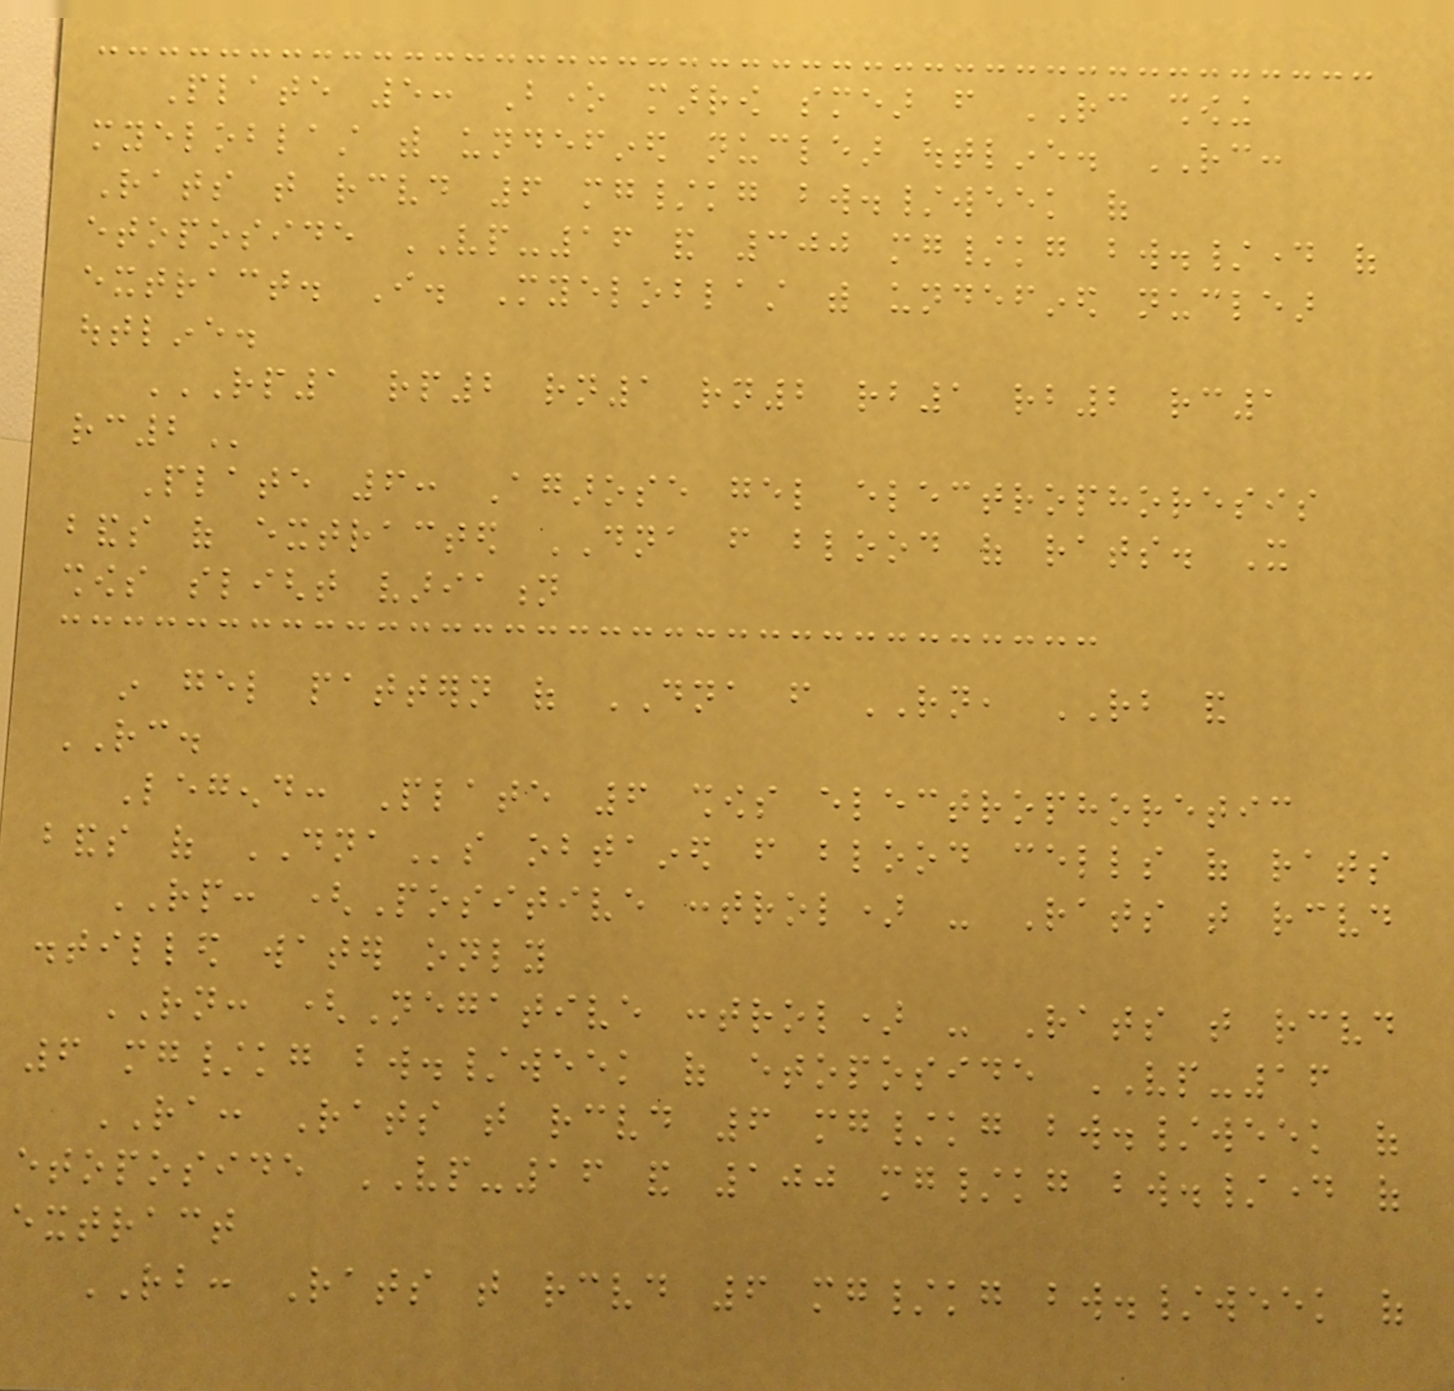Plate 5: Bone marrow smear from RC showing
myeloblast with undefined nuclear outline. RC:
Rats that received 6 mg/kg bw./week of
etoposide VP-16 and 300 mg/kg bw./day of
extract. I. Myeloblast with undefined nuclear
outline.
RP1 RP2 RN1 RN2 RB1 RB2 RC1
RC2
Plate 6: Agarose gel electrophoresis
bands of extracted DNA from blood of rats. It
shows slight variation
in gel pattern of DNA from RN, RB and
RC.
Legend: Plate 6 shows electrophoretic
bands of DNAs obtained from blood cells of rats
RP: (Positive control) - Rats that received
distilled water only
RN: (Negative control) - Rats that received
6 mg/kg bw./week of etoposide VP-16
RA: Rats that received 6 mg/kg bw./week of
etoposide VP-16 and 100 mg/kg bw./day of
extract
RB: Rats that received 6 mg/kg bw./week of
